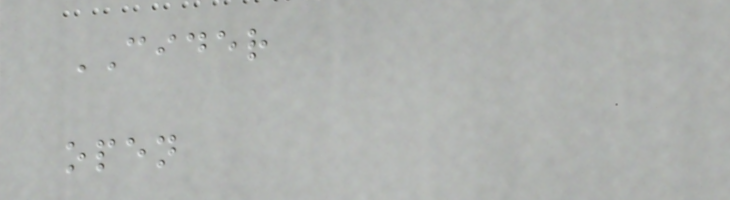CIDER
open
